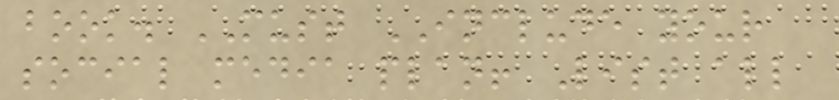book. MUST INCLUDE your
social media plan! List all
